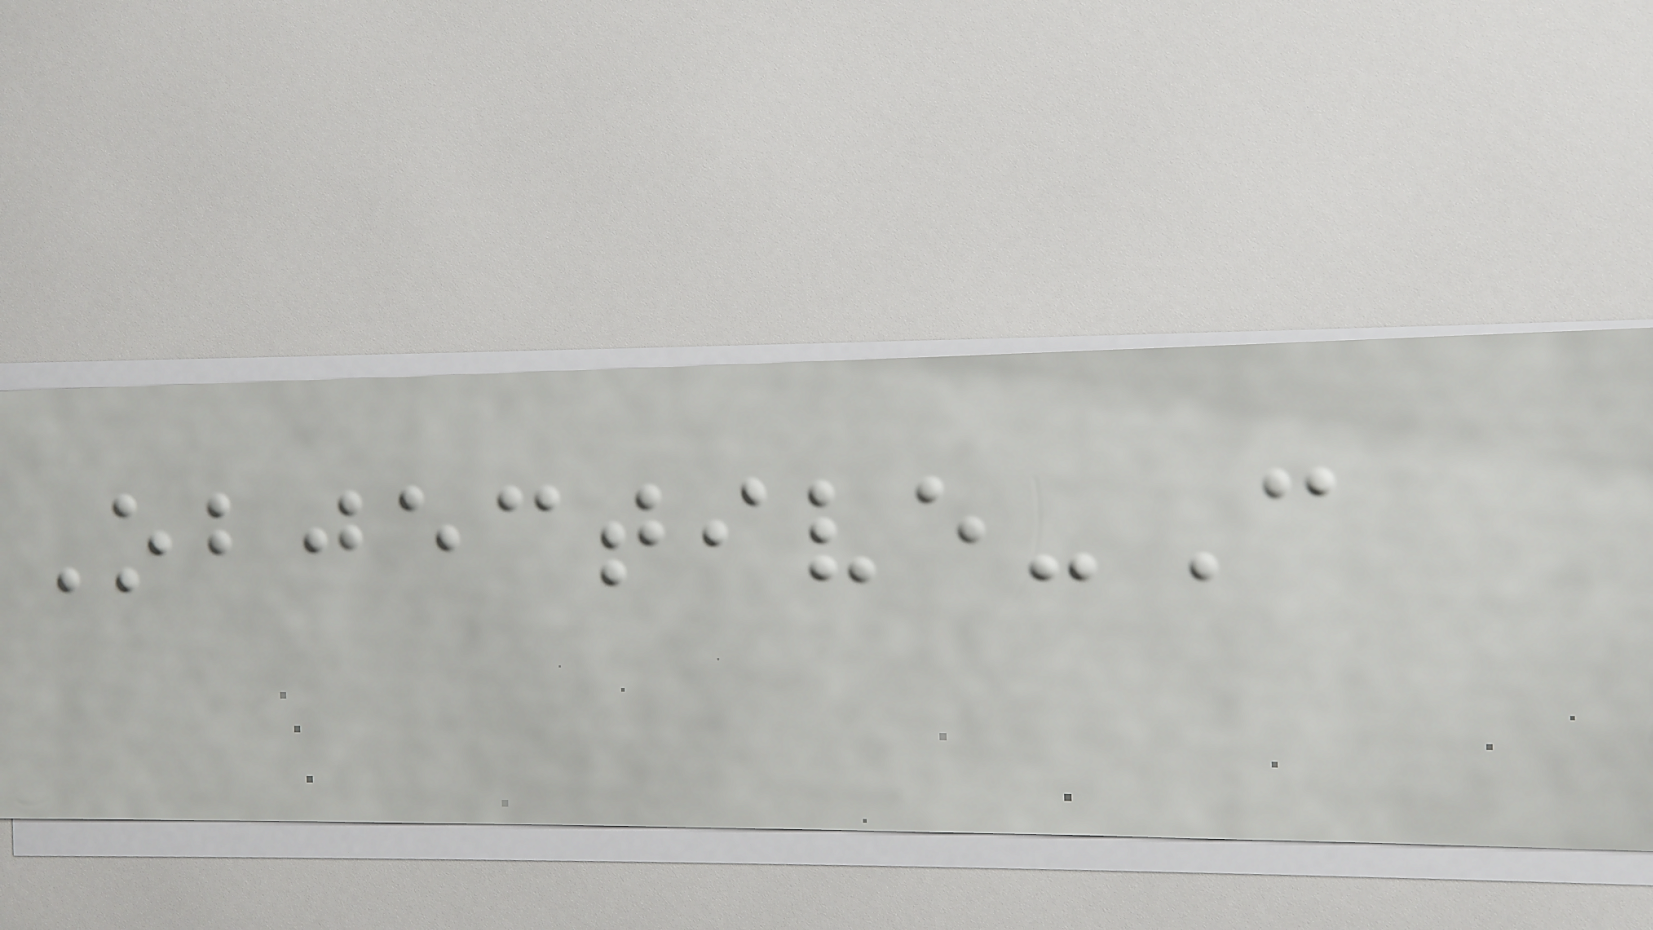Objective-C
